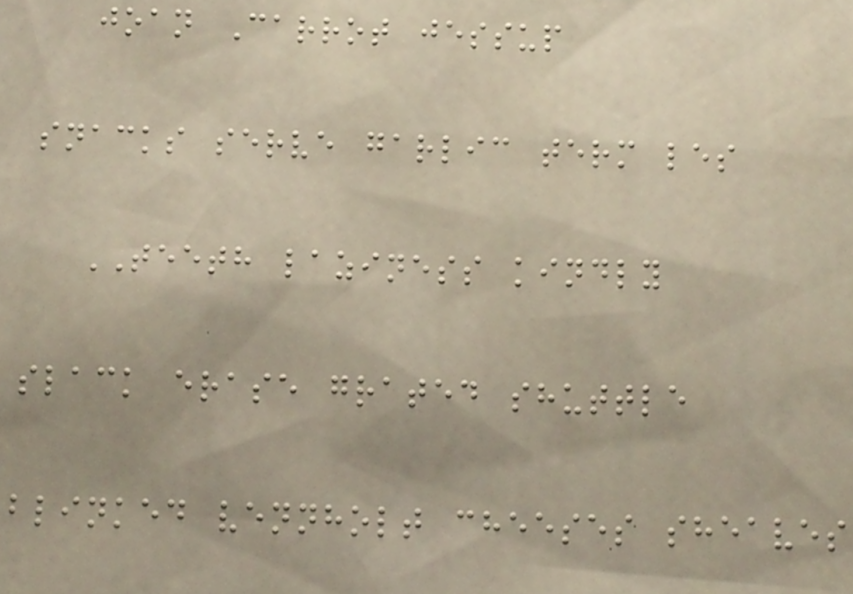joan Carrot jessup
snacks serve garlic term les
TEETH laziness kindly
slack erase grated shuttle
blinked vennholt cheeses sheaves
